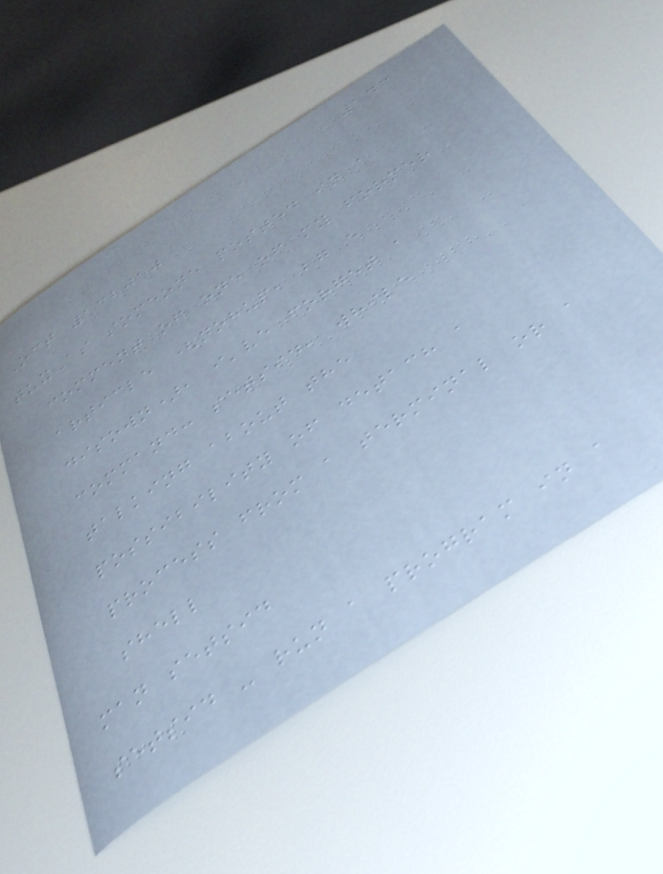146
Oct 132010
tuxAs someone posted in a
comment of one of my former
article (nohup, bg e
disown), i've forget a
command: setsid, while
talking about the
possibility of detach a
process from a terminal or a
shell
man setsid
setsid - run a program in a
